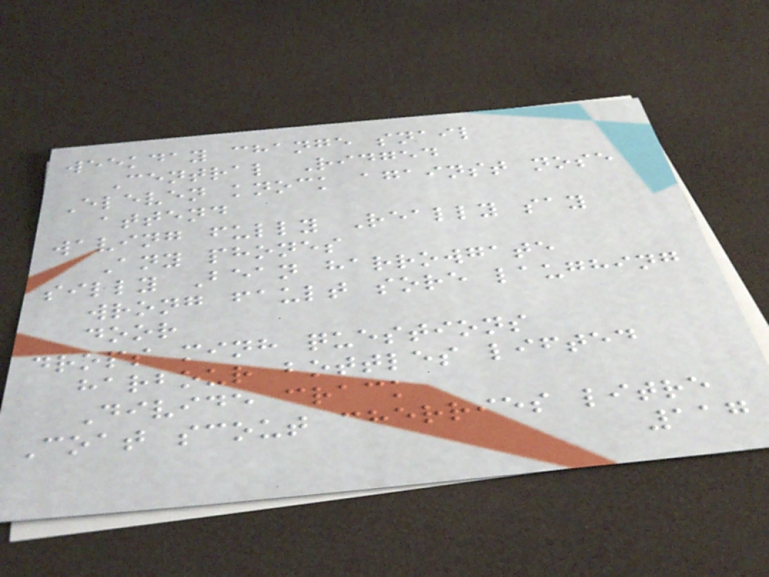weekday change snail
Central Ridged
Eleven knock against nose
attend
waving fully Really say
Any phones
silly Bean harrowgate
wrong fault sore laughing
door
drops minh questions
harbour bottles lifted
Divide crack
Coat scout cherries litre
117
